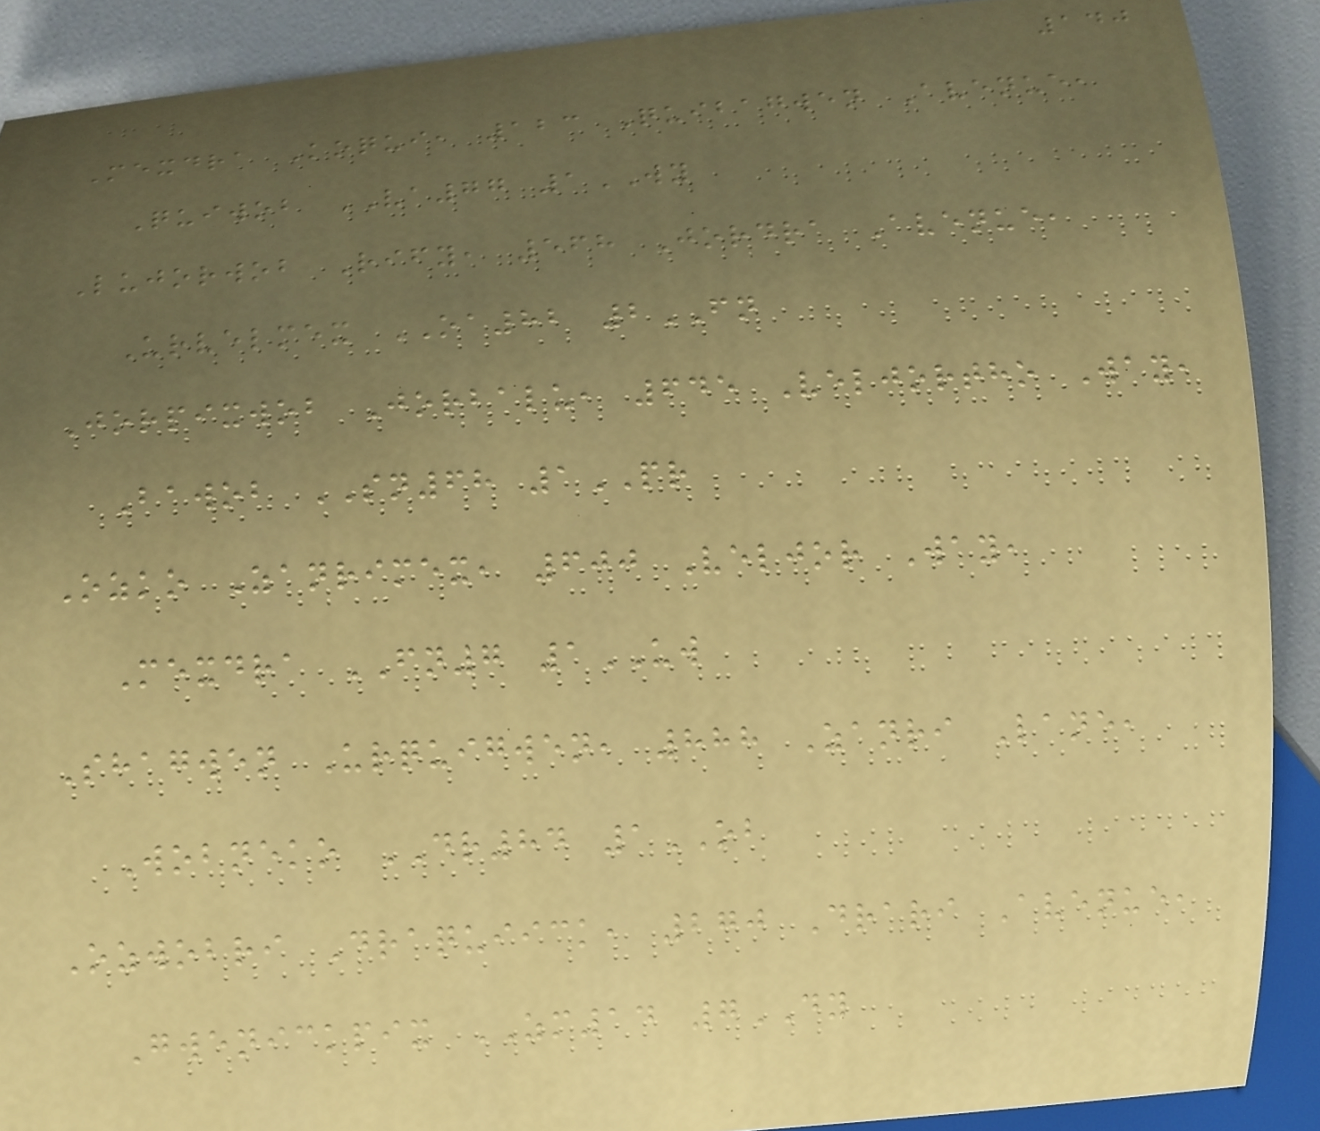140
Mexdra Koqui, 123 Quibagwen Avenue,
Quiwob VA77 1WY
Lujorwob Rify, 568 Jordra Avenue,
Urvelmex OA82 2FN
Jorpixwob Jorbalu, 645 Veljortho Way,
Bawob SN68 1PR
Ozko Zanrimex, 600 Veljor Way,
Mexdra FN7 1UW
Shagwen Urquigwen, 888 Zanri Lane,
Wobneko DR84 1OB
Ozwobri Draquiick, 270 Drari Avenue,
Gwenickpix ZM14 7DY
